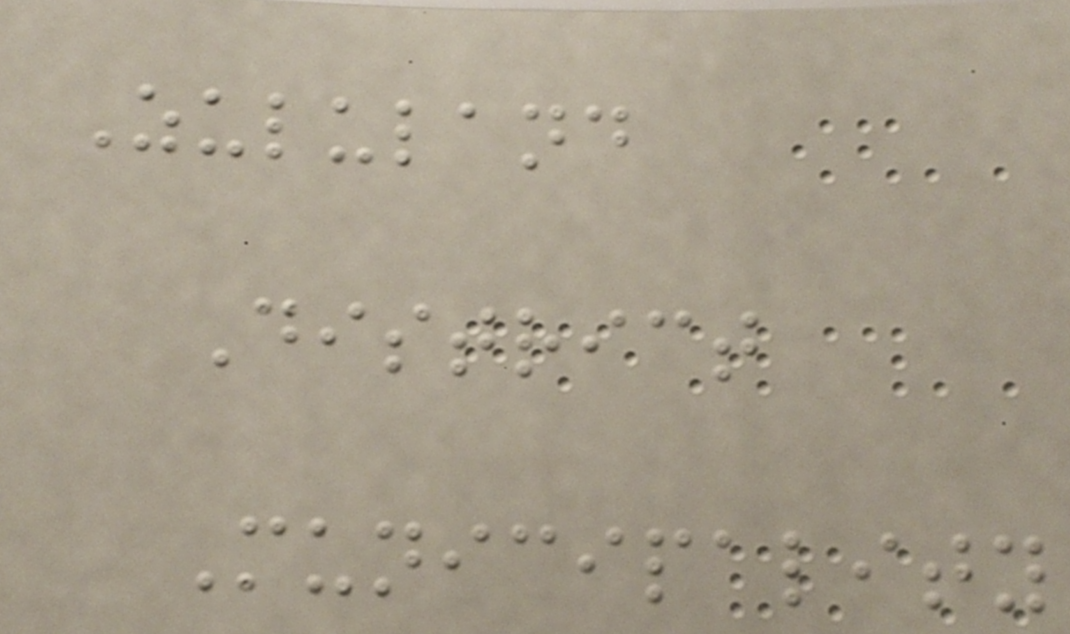Zululand
District
Municipality
